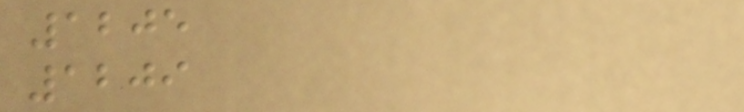1205
1209
